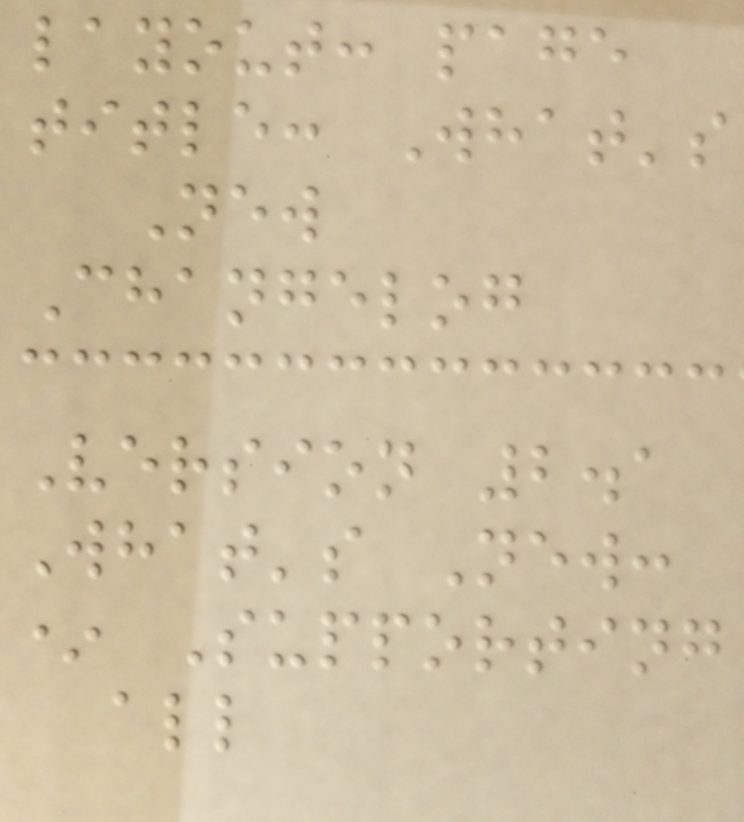layout: page
title: What's
New
Changelog
Version 2.1
What's New:
* Supporting
all
